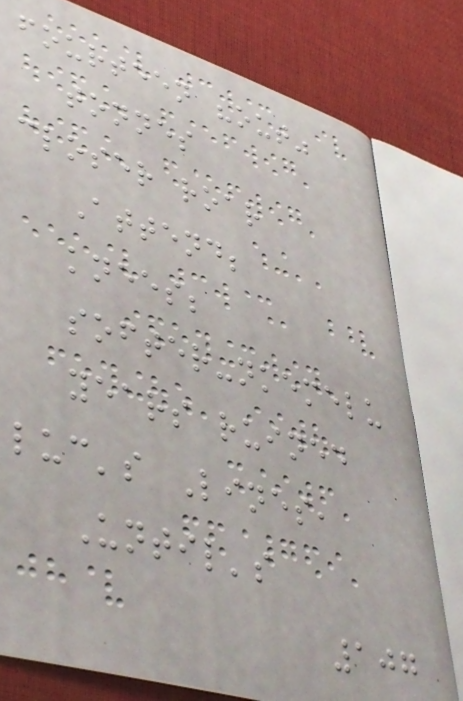fourteen "out"
tonnes
closer roar
Attend;
knees;
softer-nkemelu
years ruined
luc's Lines,
Until's
107
